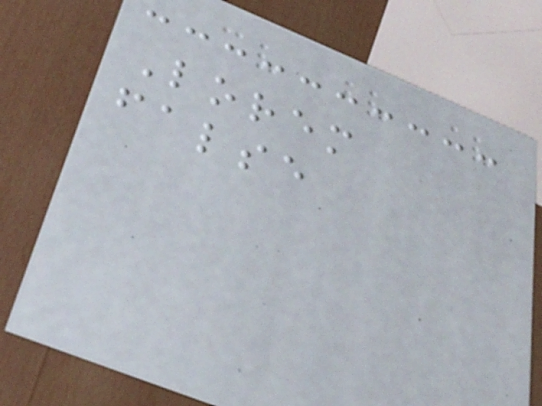Lorem
false
